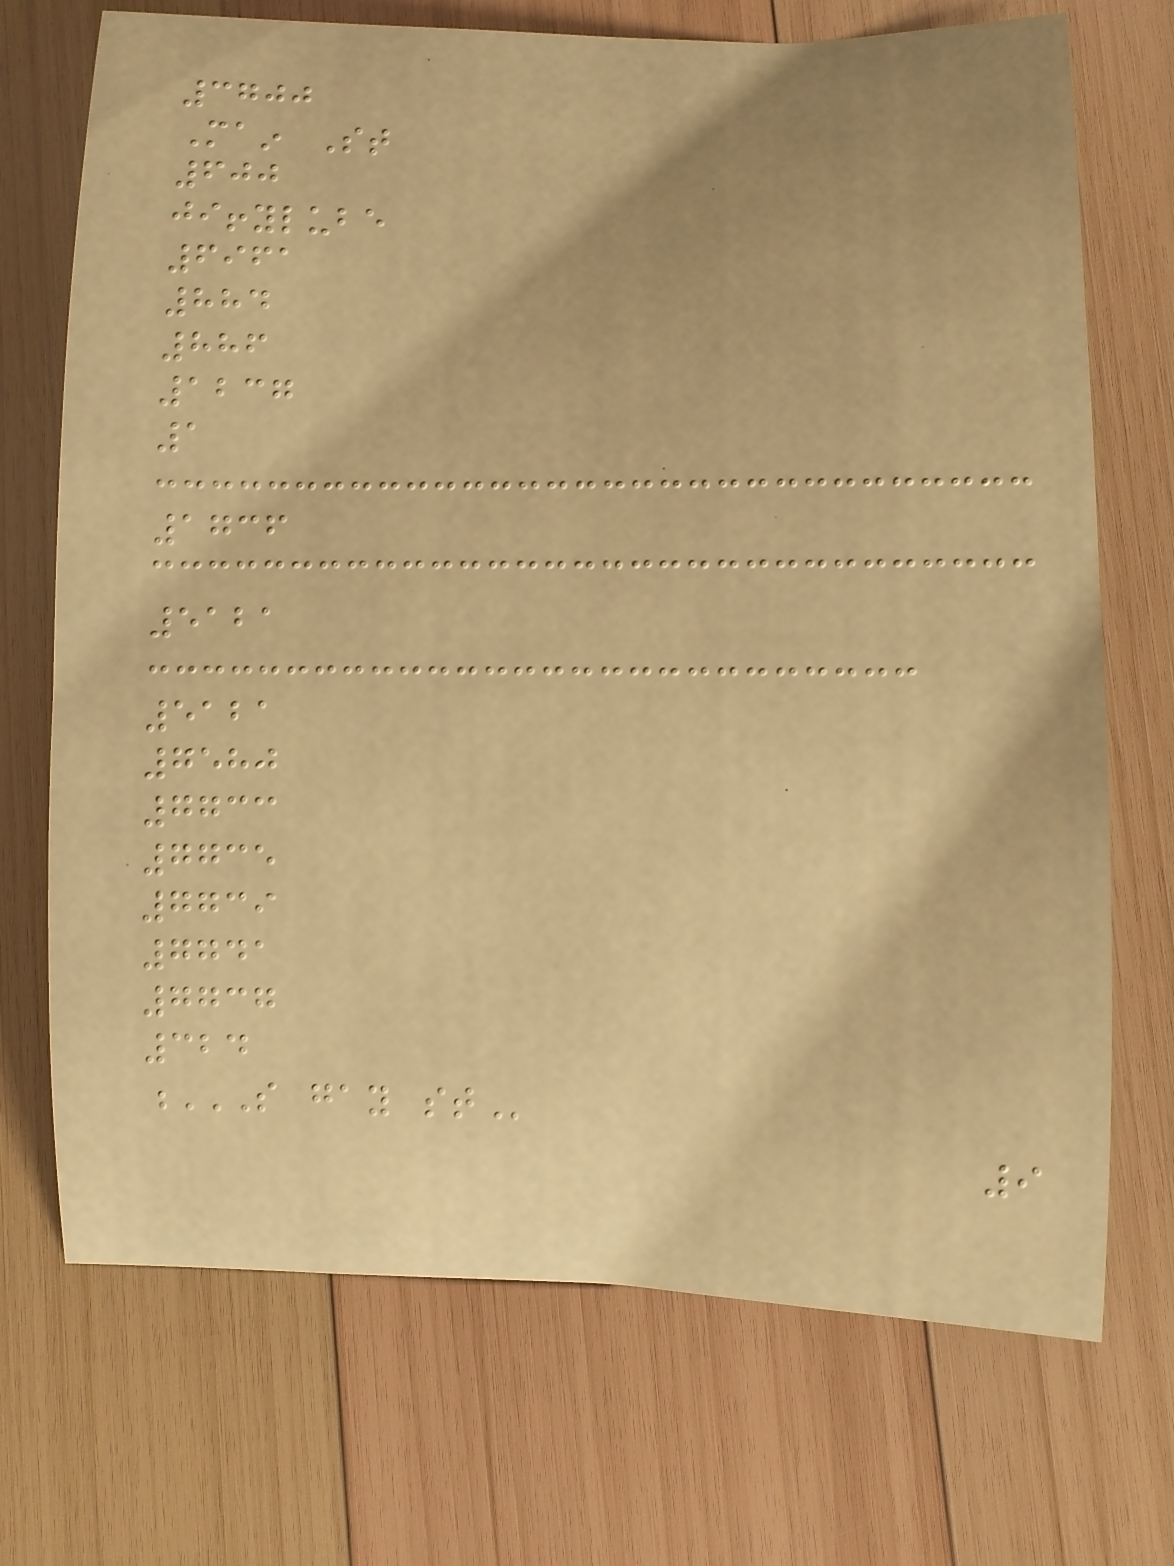3700
Main St
600
jiffylube
6961
884
886
1237
1
1736
5121
5121
7580
7733
7735
7739
7741
7737
324
S GAY ST
9
